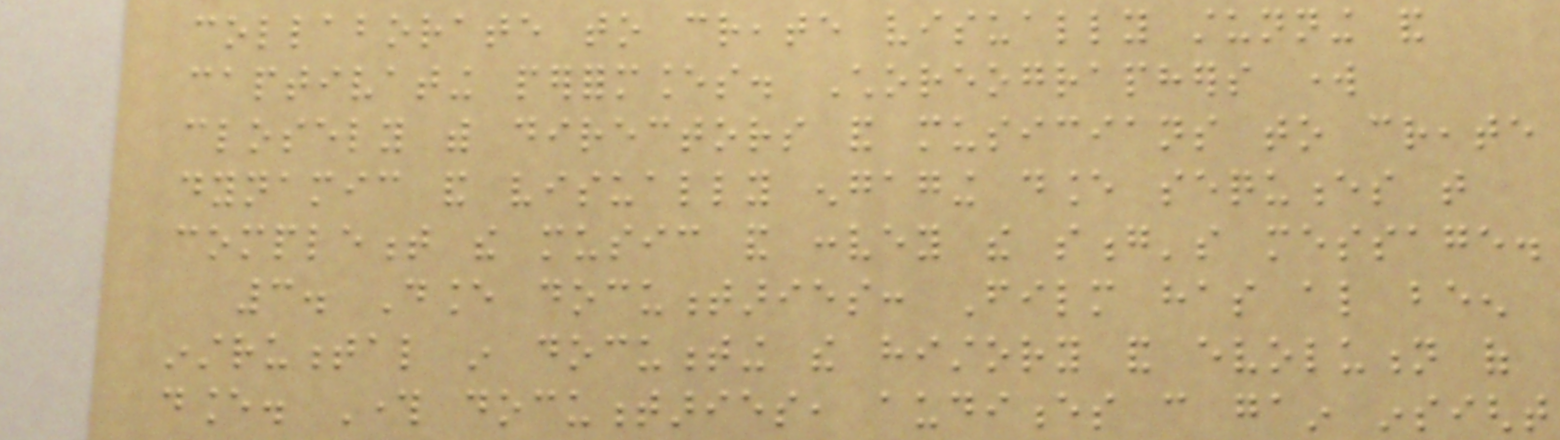collaborate to create visually stunning and
captivating performances. Choreographers work
closely with directors and musicians to create
dynamic and visually engaging dance sequences that
complement the music and convey the song's message.
3. Dance documentaries: Film has also been
instrumental in documenting the history and evolution of
dance. Through documentaries, audiences can gain insight
